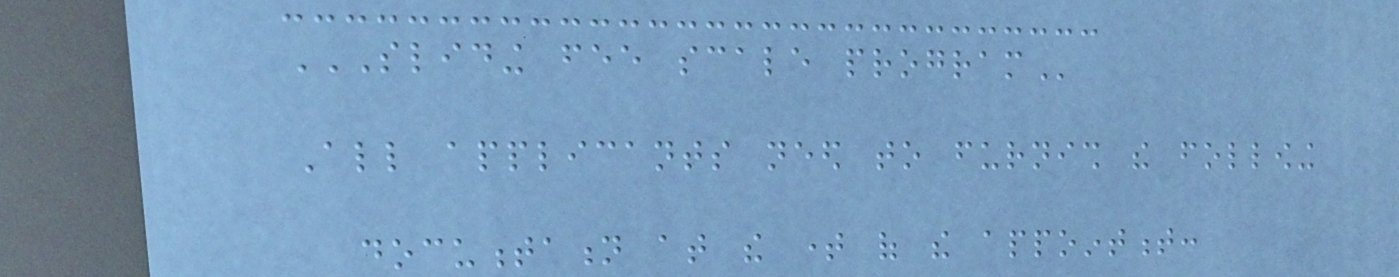SLIDING FEE SCALE PROGRAM
All applicants need to furnish the following
documentation at the time of the appointment:
